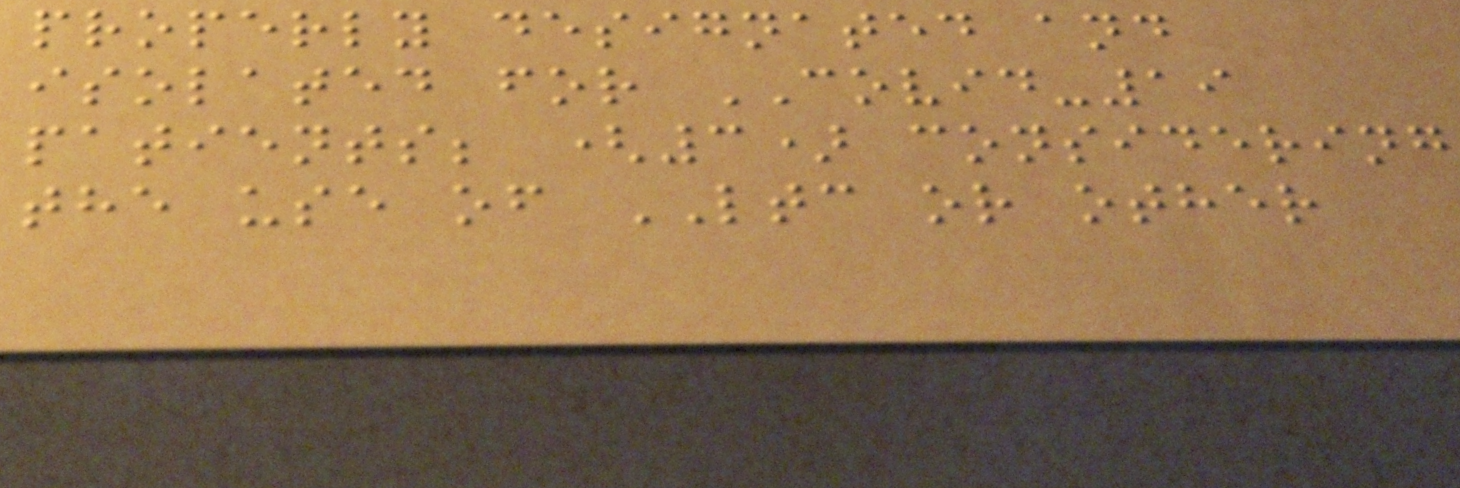properly designated and
isolated for COVID-19
patients; (3) considering
the use of LTC or other
